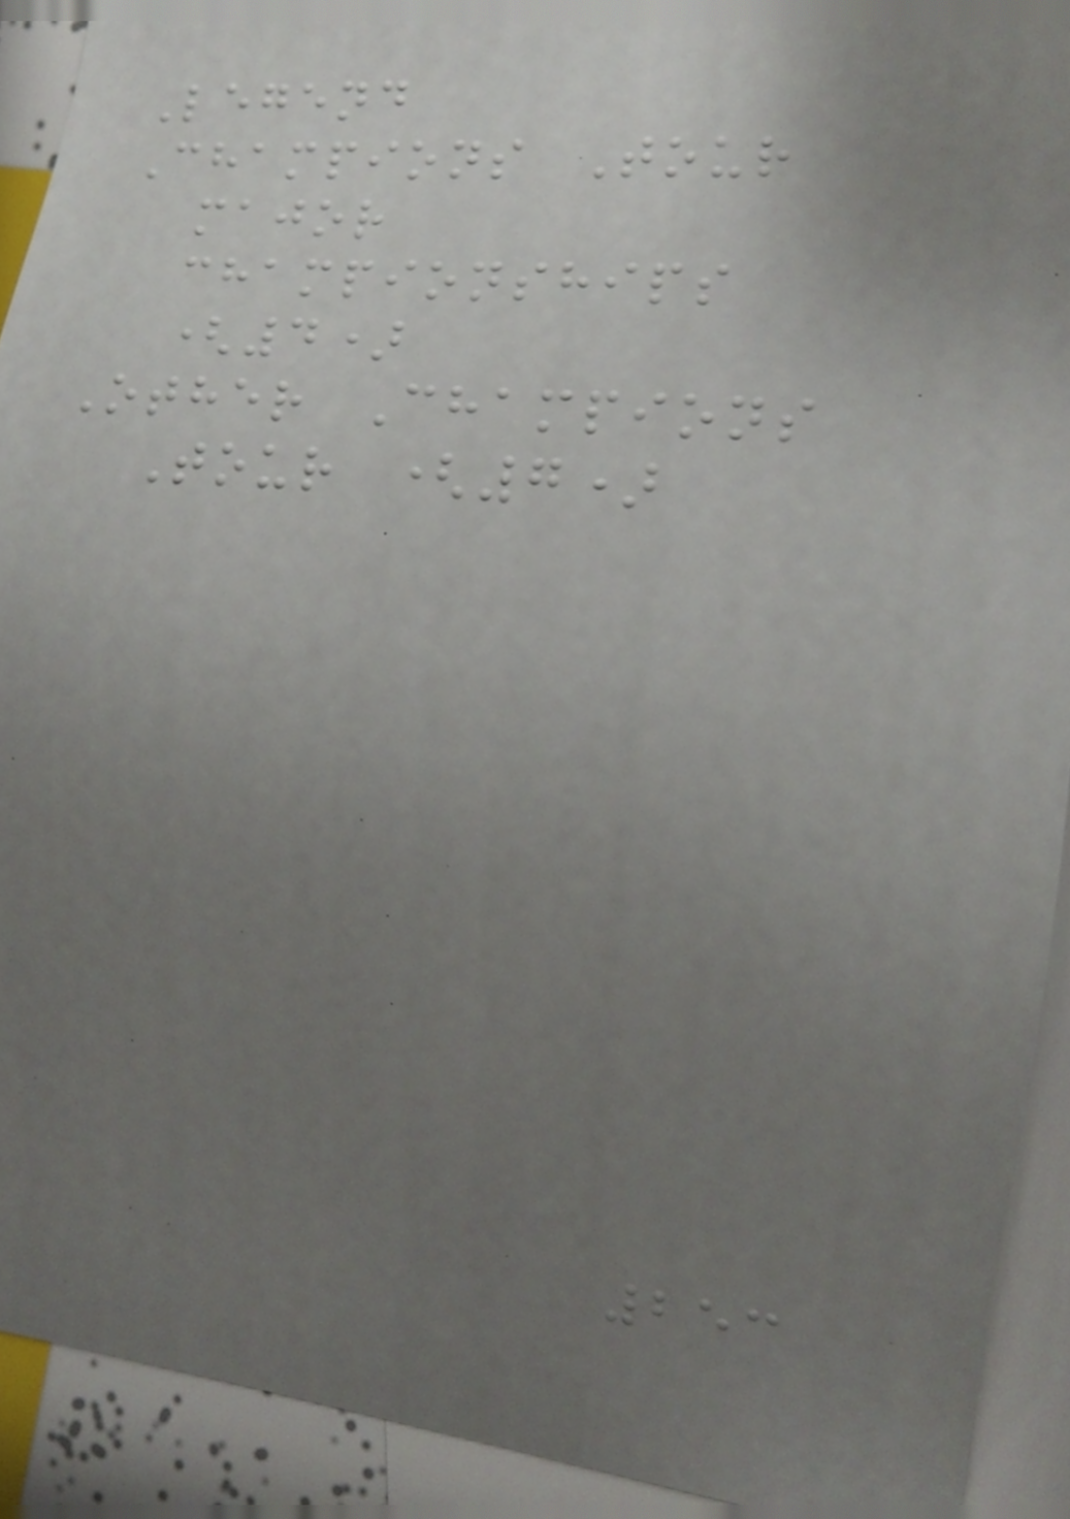Legend
Champions Tour
major
championships
(4)
Other Champions
Tour (7)
253
